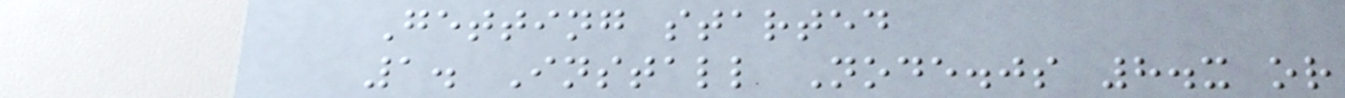Getting started
1. Install Node.js 8.x or
